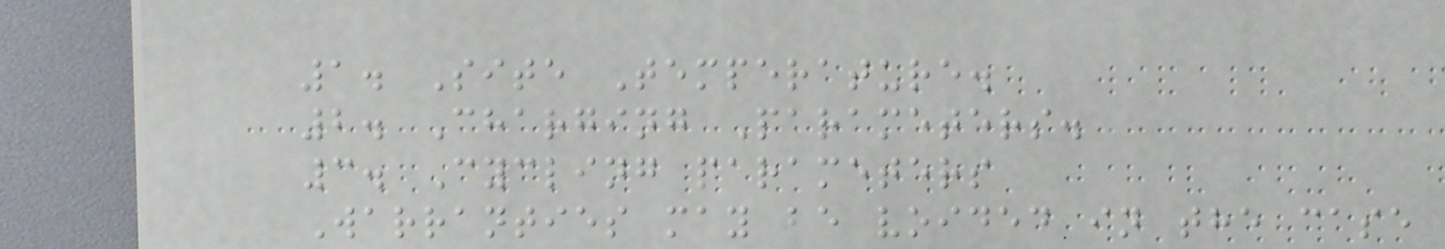1. Site Temperature.
2. Charging Parameters.
3. Cycling parameters
Warranties may be voided in the case
